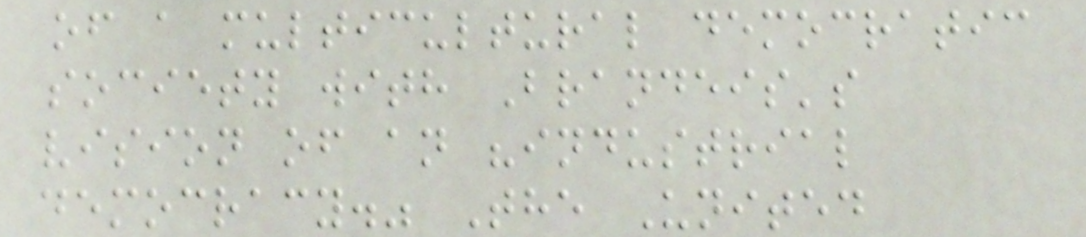of a multicultural democratic
society with Brandeis's
vision of an "industrial
democracy." The United
